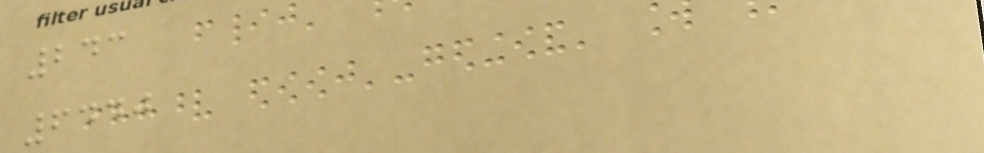243
6440
